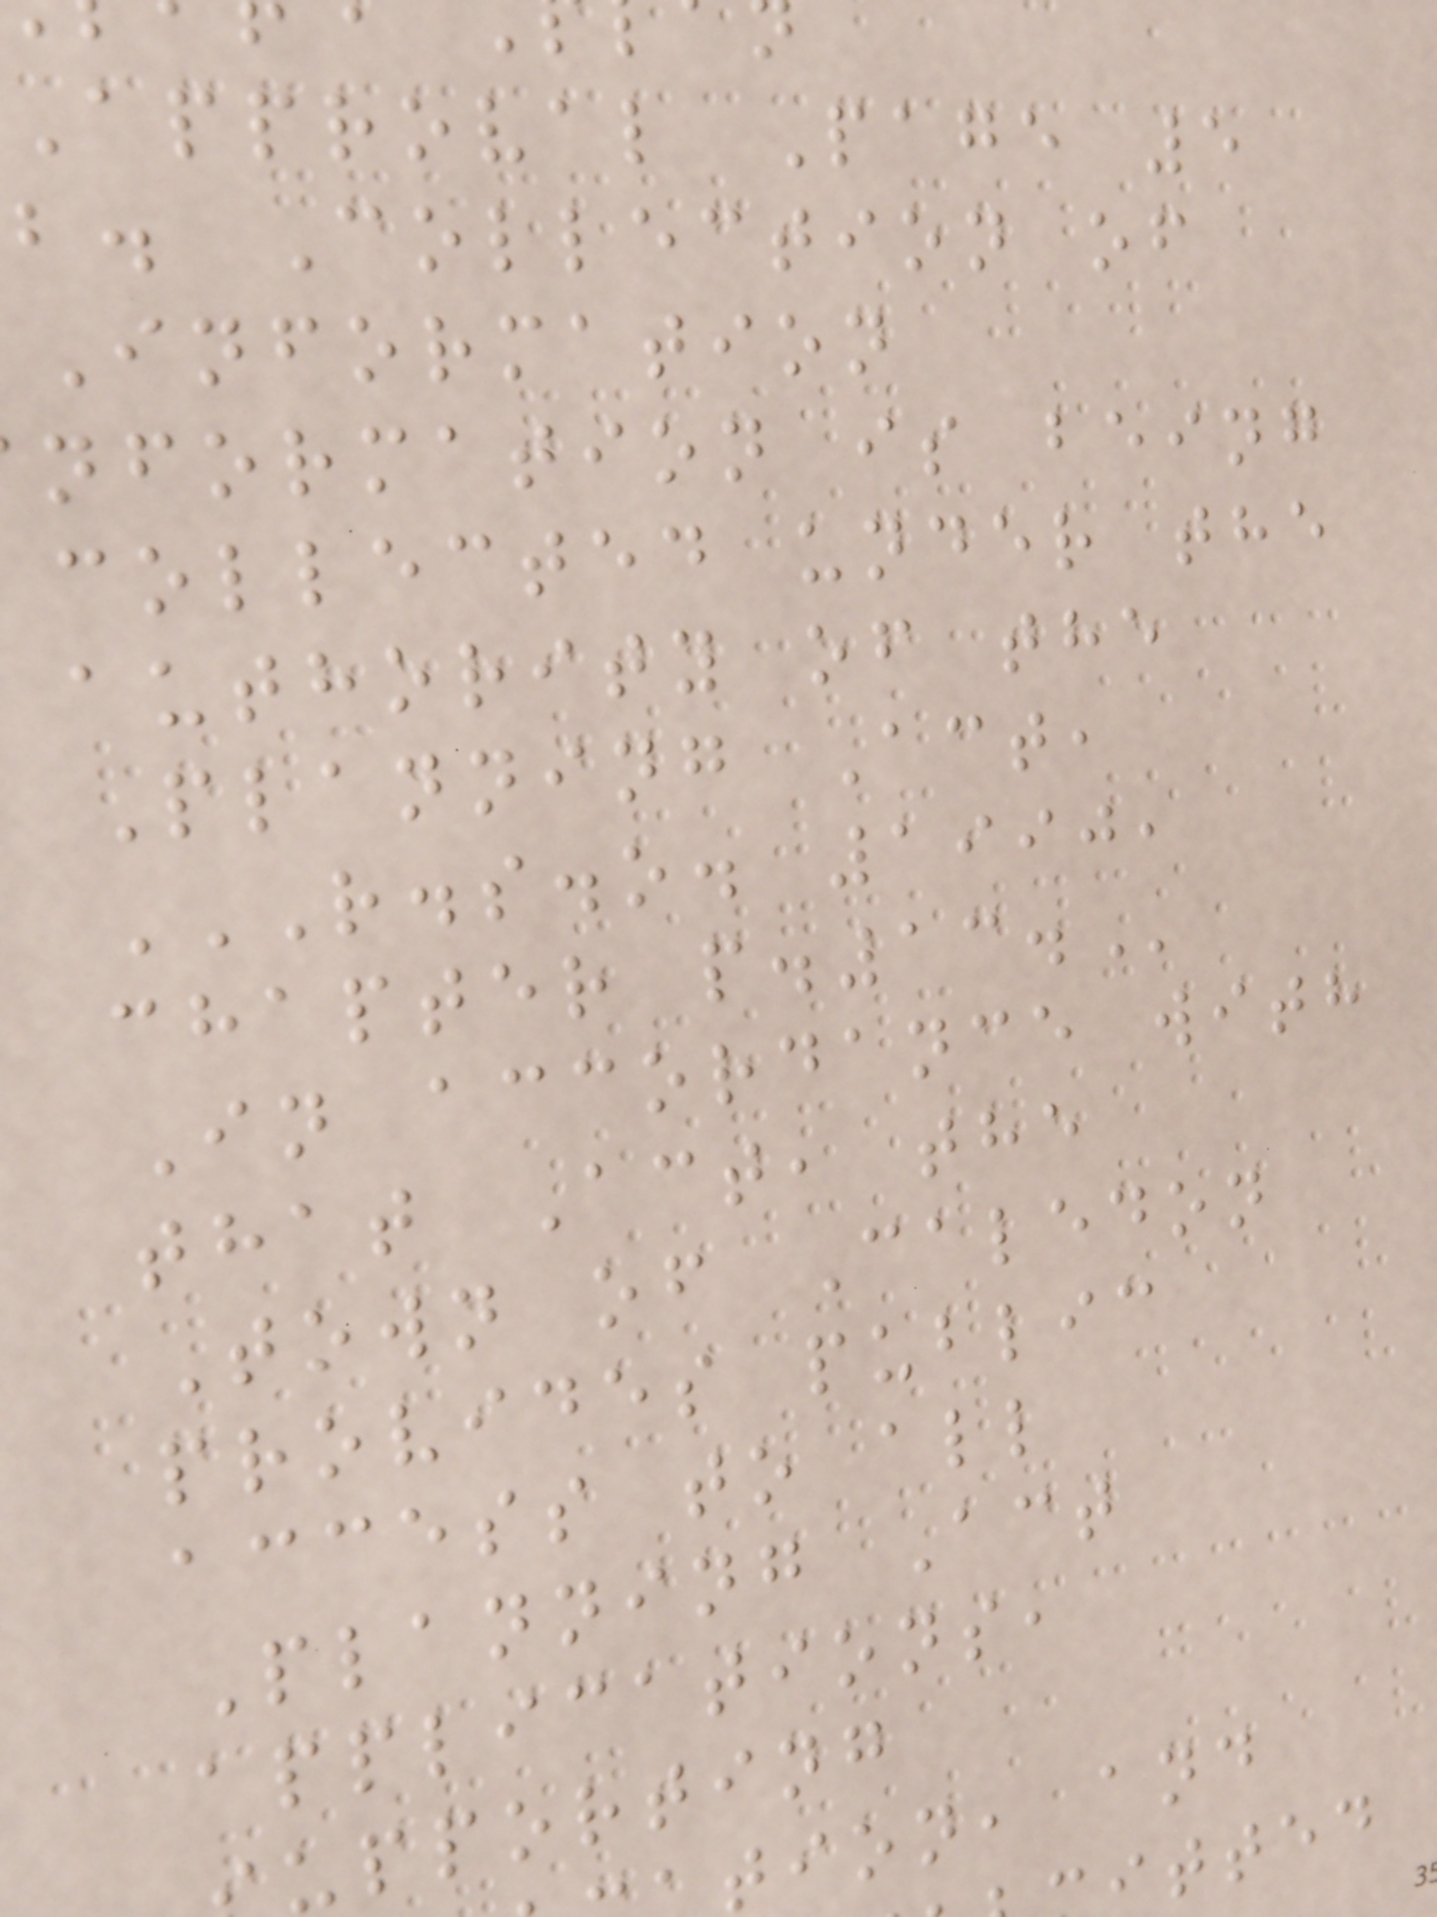Approval Page 5
b. Collection of
Information
nformation is being
collected under the
authority of the
Planning Act,
R.S.O. 1990,
chapter
In accordance with
that Act, the
Town of Caledon
provides public
access to all
Planning Act
applications,
upporting
tion, and
itted
